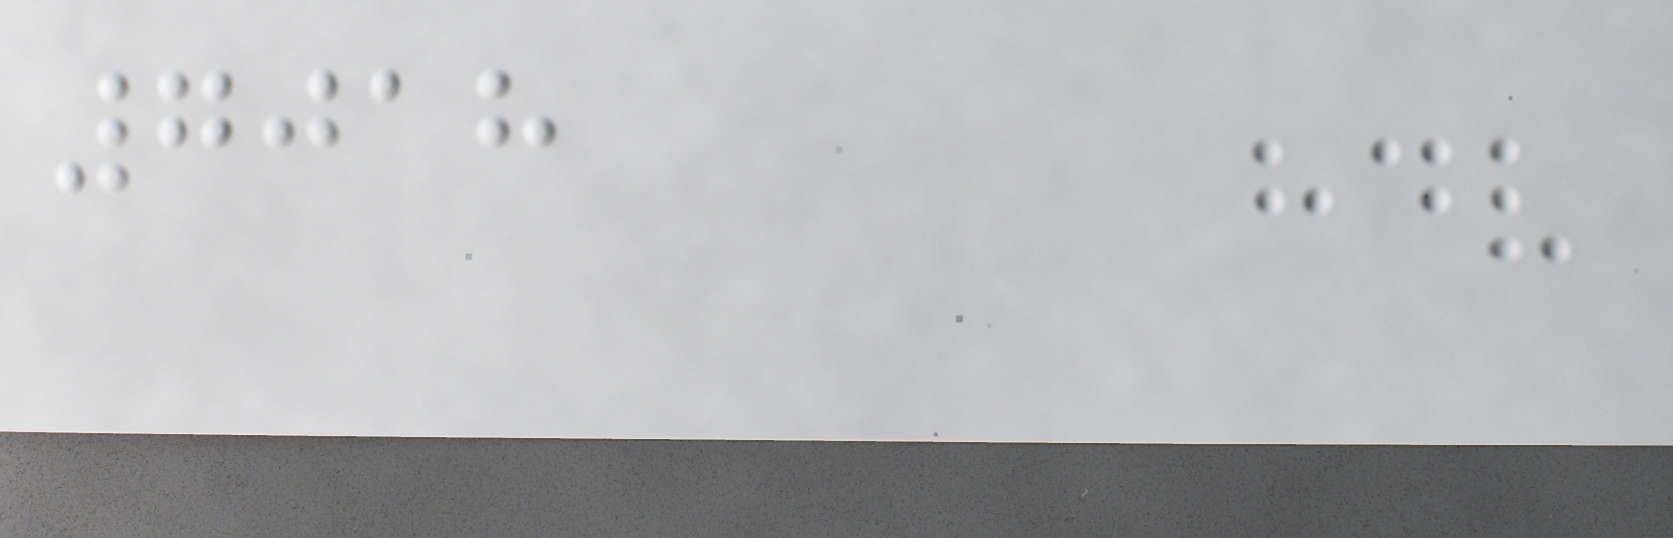7018
